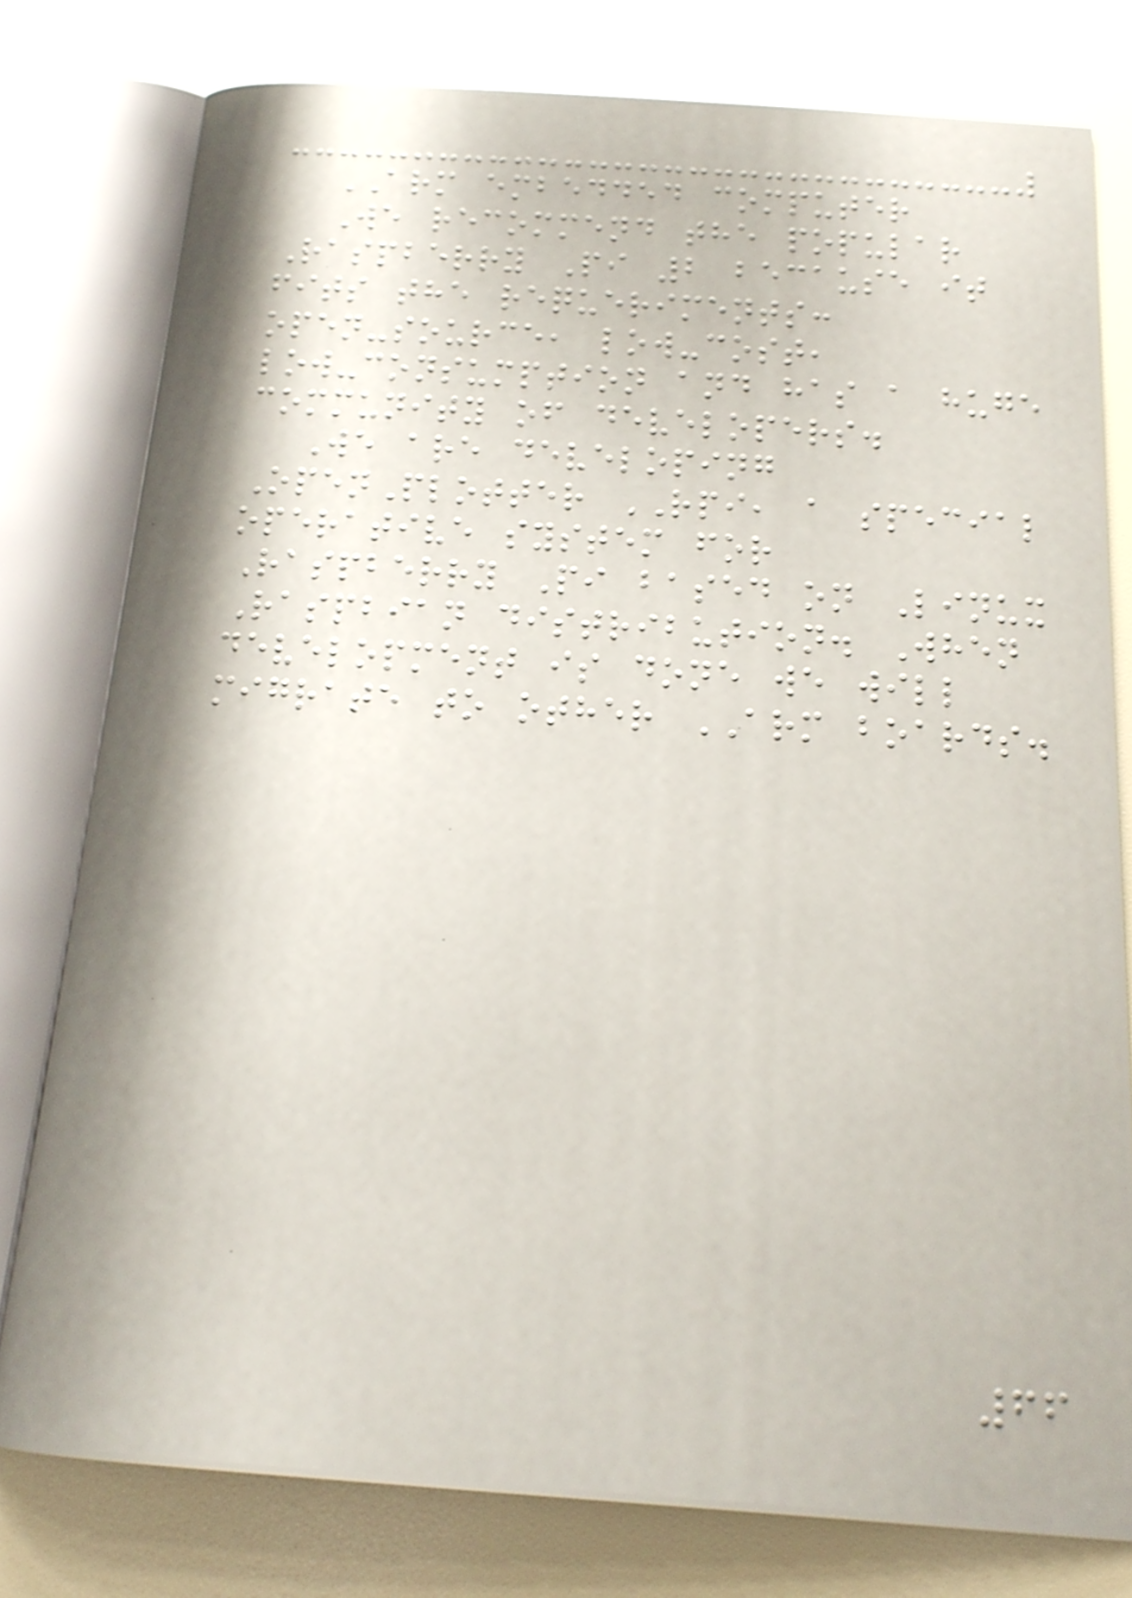ARM embedded computer
We recommend the popular
Raspberry Pi 2 because it
fits the requeriments:
open-source, low-cost,
low-consumption and has a huge
community of developers.
We are developing
OpenPlotter RPI, a special
operative system for
Raspberry Pi based on Linux
Raspbian distribution. When
development is done we will
migrate to other ARM boards.
66
